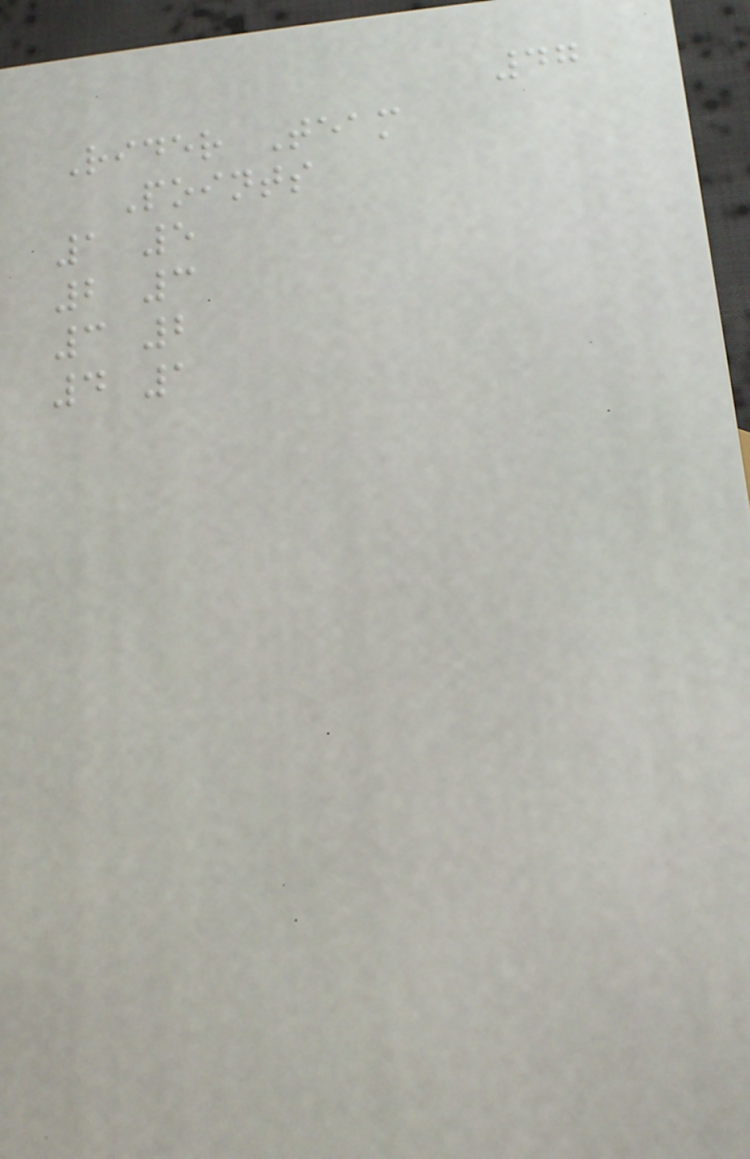47
Rider Team
Points
1 5
2 3
3 2
4 1
